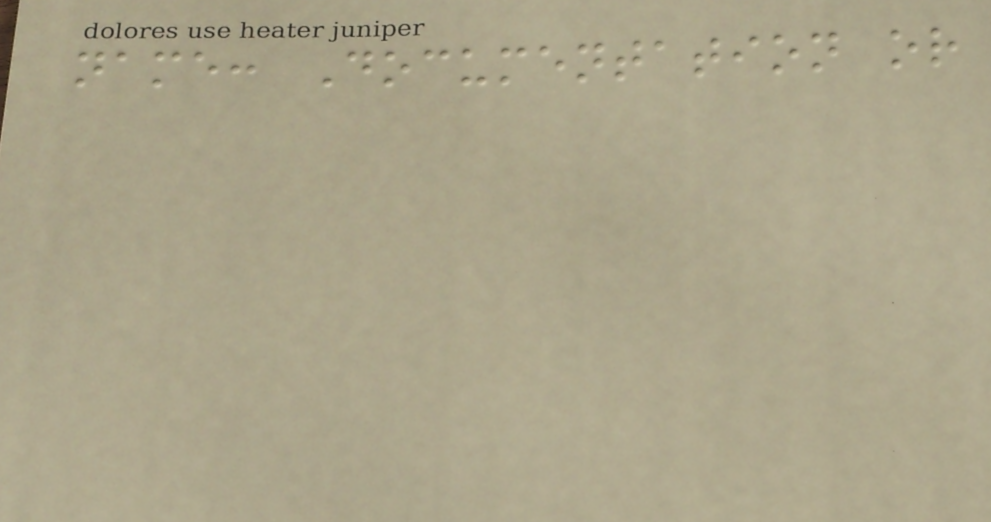name: Documentation or
